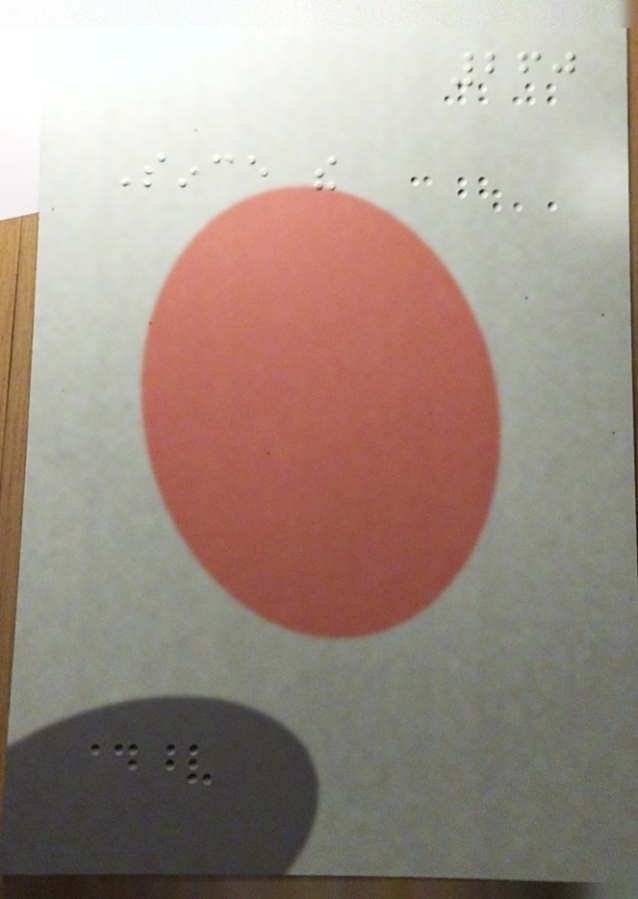260
Since the
